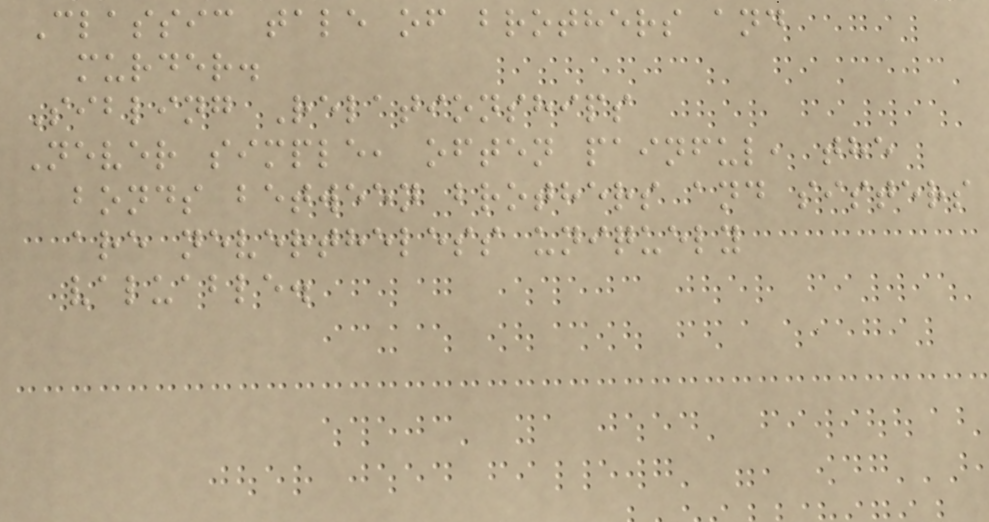Classic tale of brothers and
murder.
Sibling Relationships
Never simple, often painful, the
bonds between brothers and sisters
are nevertheless uniquely
valuable.
